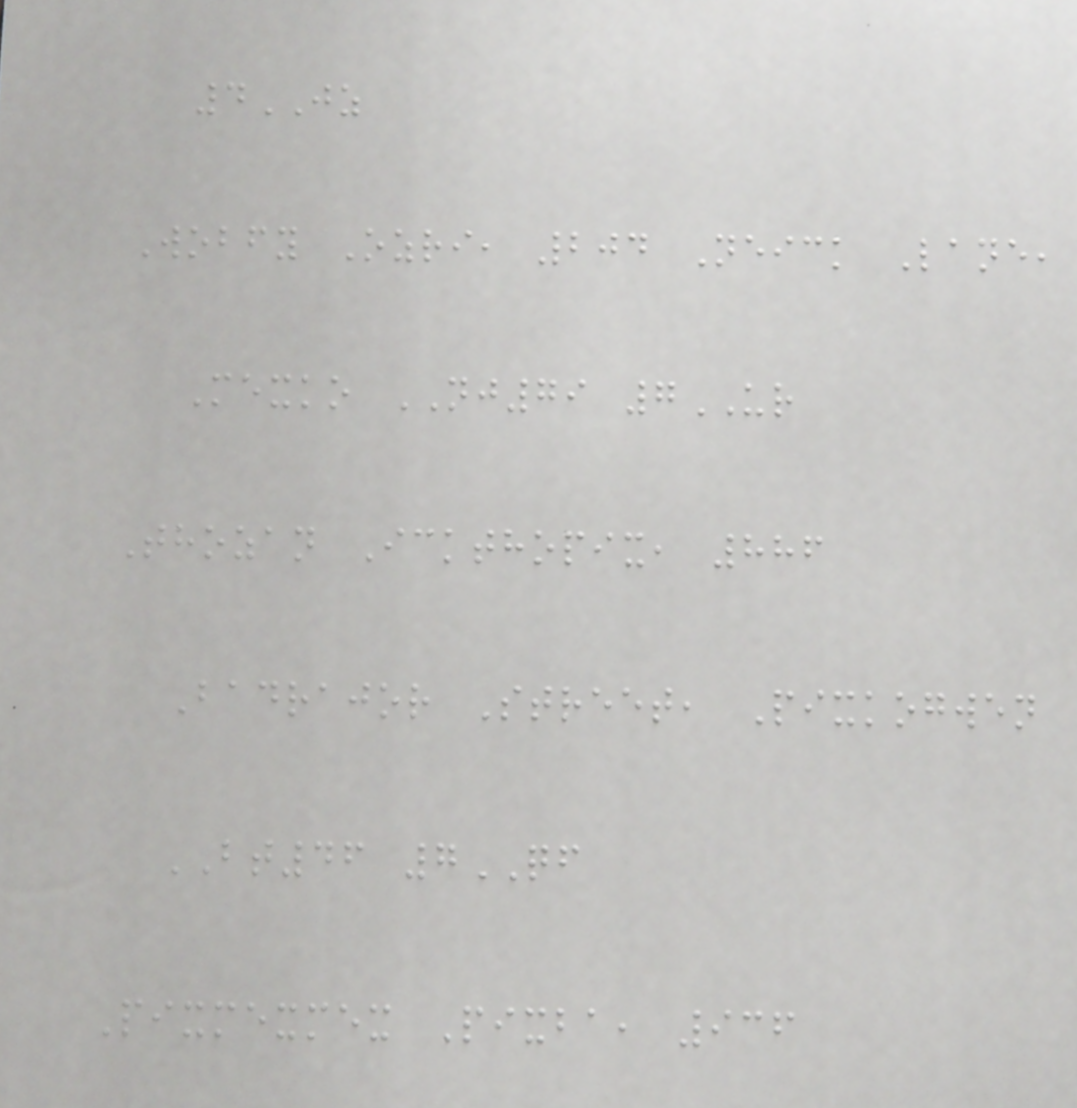4JZ
Wobfy Ozri, 204 Neick Lane,
Mexko NJ79 7UR
Thozan Ickthopix, 886
Badrajor Street, Pixkogwen
BT46 7QF
Pixmexmex Pixba, 936
